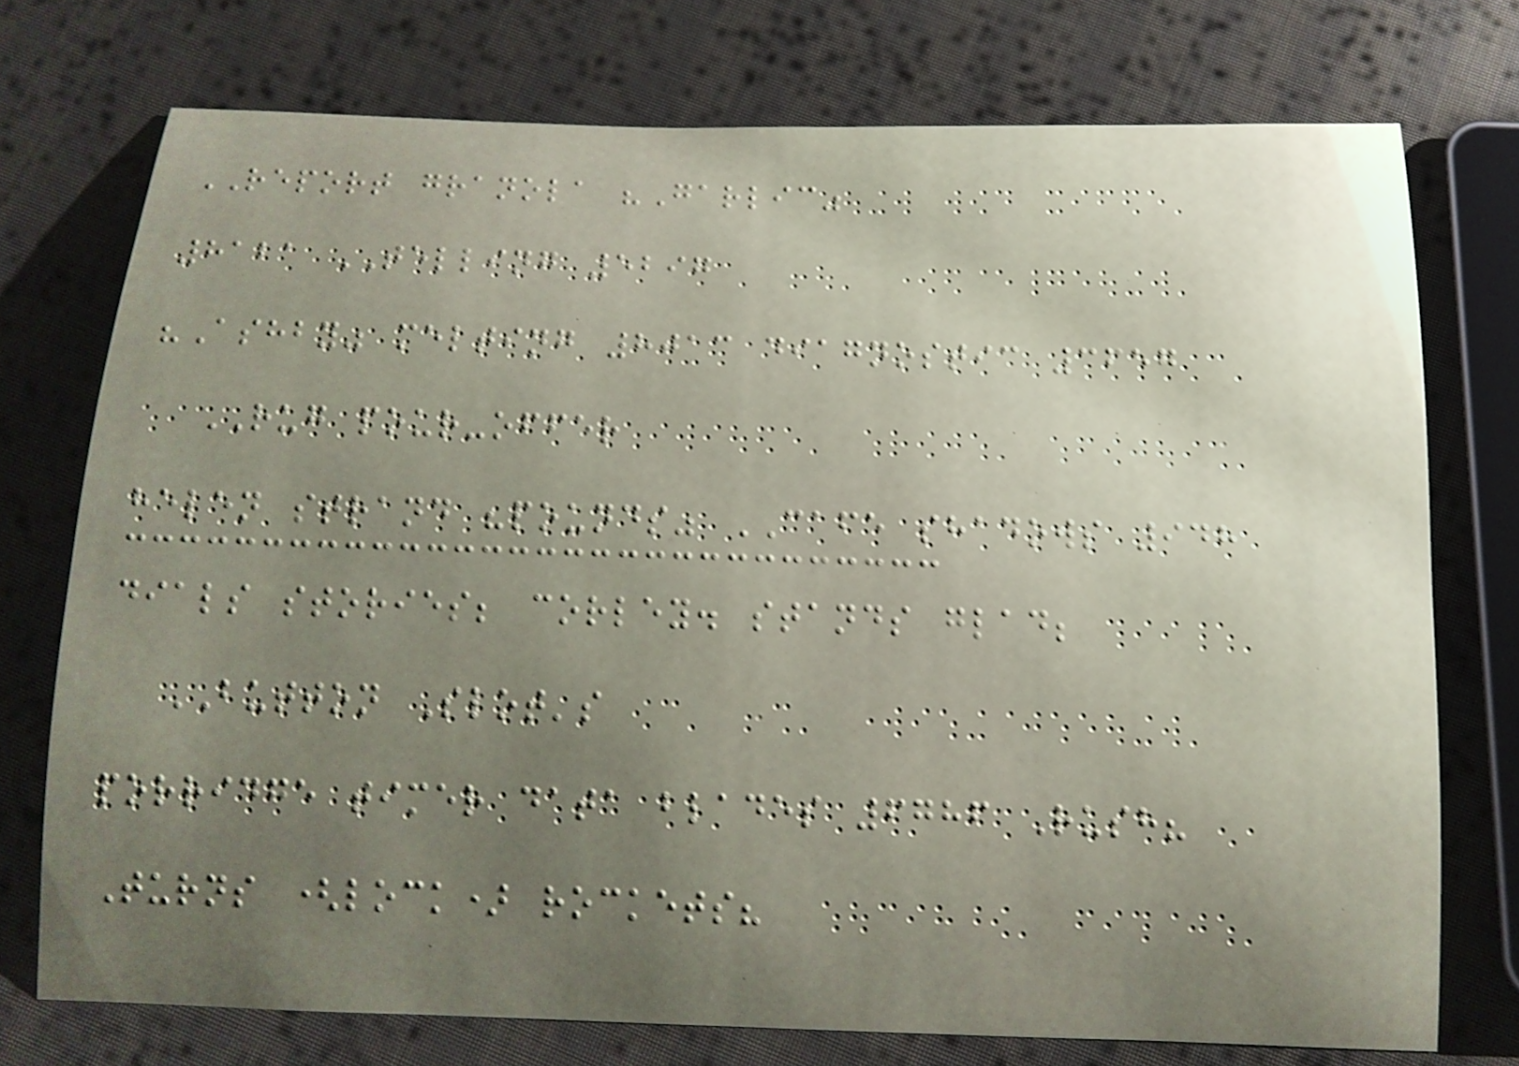REPORT granola "Garlic"
8121 TELLING 5297
"Ashby" melting 8013 diagnostic 3657
RUG pour-offer
helen strand "pounds" CAFE shadows 948
dials stories; corley. stands glad;
BUTTON Slot's
porridge timer data blades 6786 Rush?
Turns (lock) rockets?
